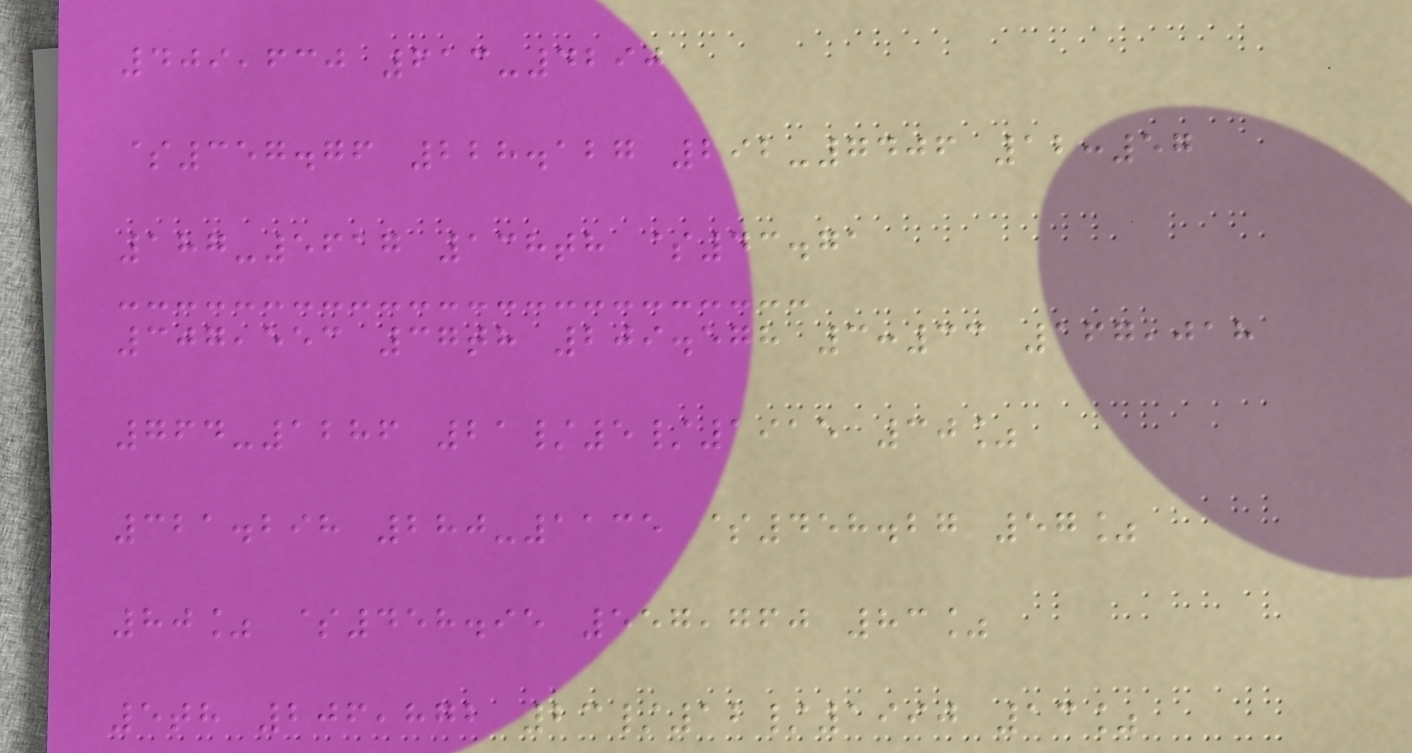409,630 613-4290
$357.76 228.127 292-7406 12:57
187-5617 138th $43.71
307,553 37th 209.578 3:33 167,018
764-1286 21/5/1915 30%
321.298 280-1135 $458.27 57%
80% $458.95 557,760 83%
5th 206,872 23/12/1990 13%
